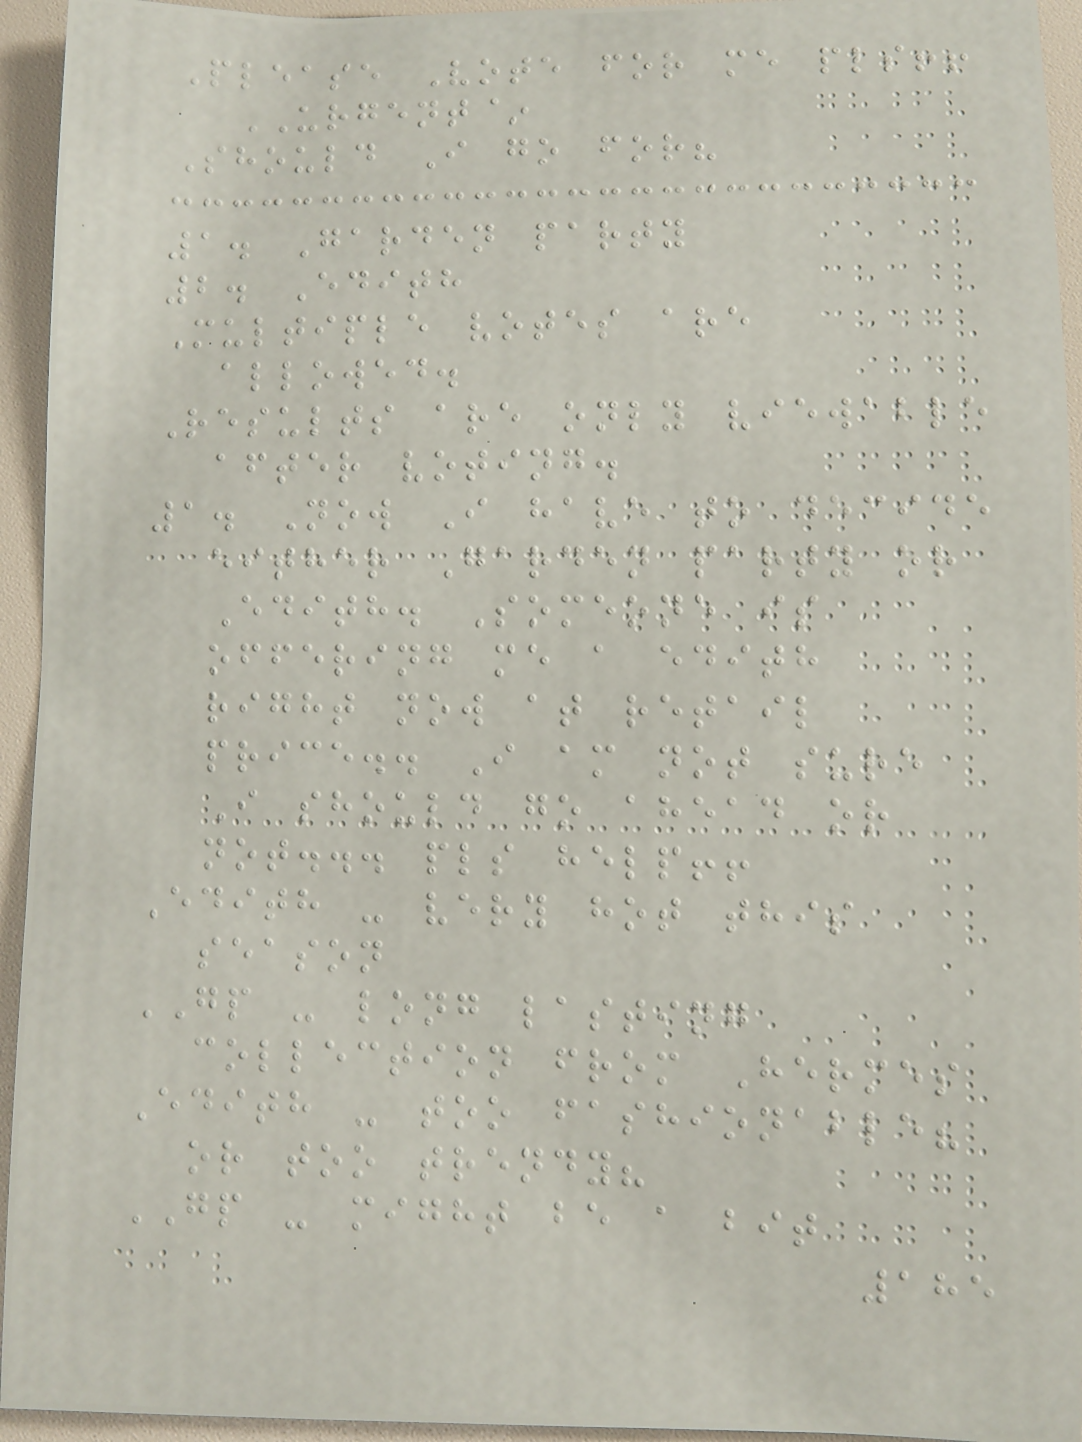Please Vote for me pls!!
URGENT~
Should I go for?
1. Garden party
2. Edith
Multiple votes are
allowed.
Results are only viewable
after voting.
1. Now I have to decide
either Garden party or
Edith. Someone is
offering me a edith
right now at retail
price.. I am not sure
I should go ahead or
not... pls help!!
Edith - very hot this
season
GP - long lasting
collection from Hermes
Edith - too fashionable?
or too trendy?
GP - might be a bit
185
